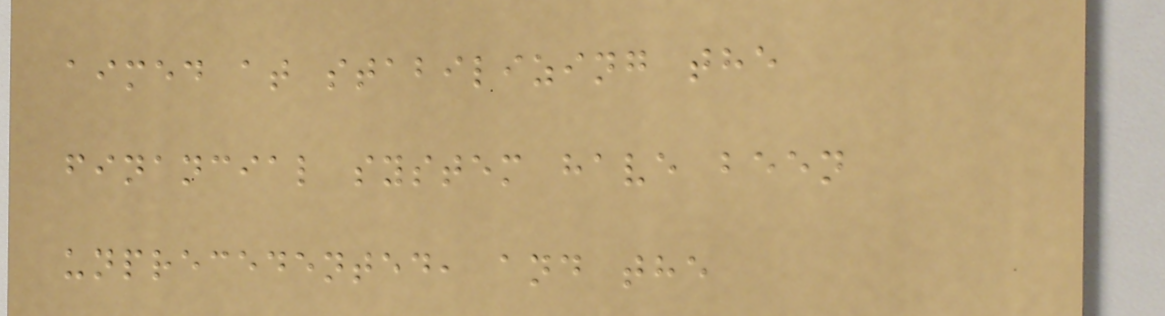aimed at stabilizing the
financial system have been
unprecedented, and the
